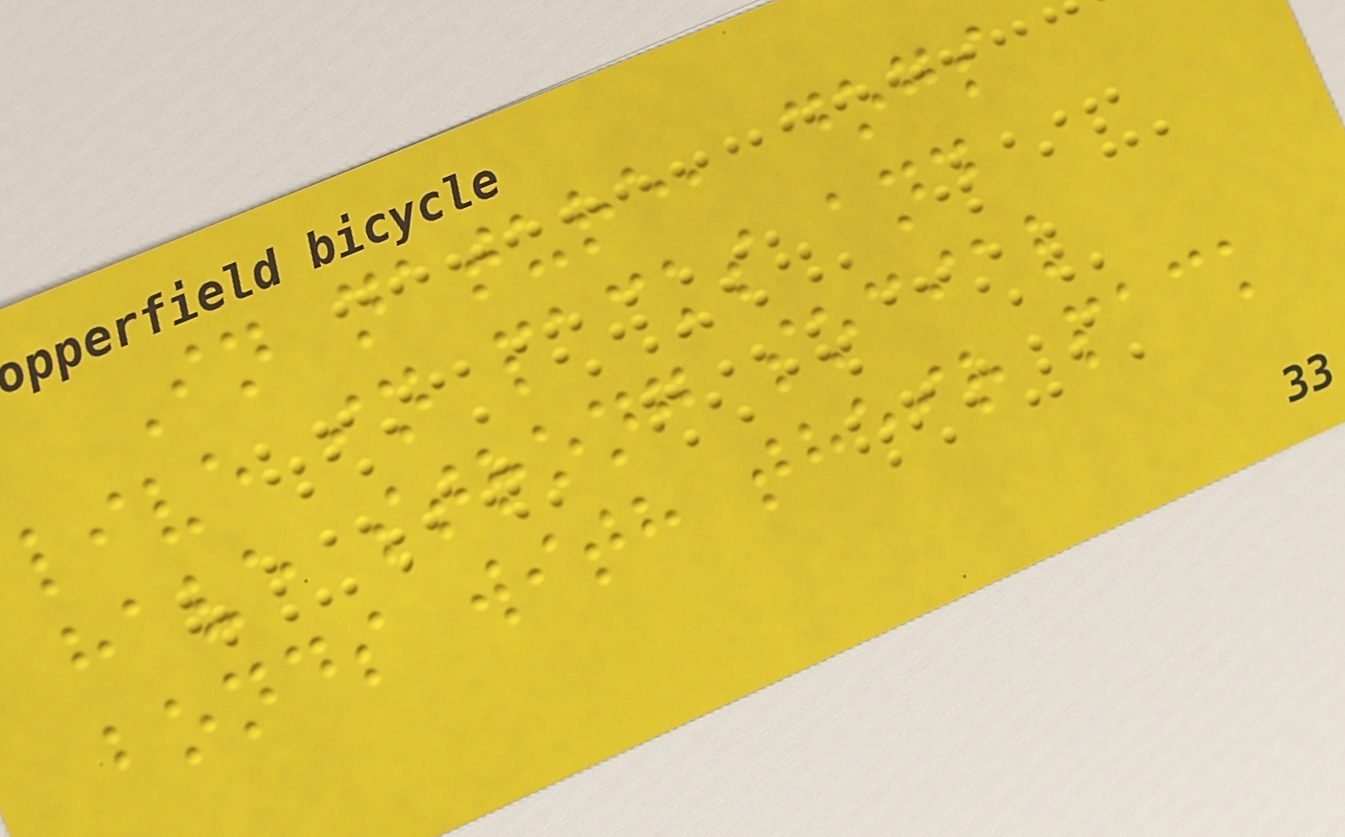In nature, dogs
live in packs and
have strong social
bonds with their pack
